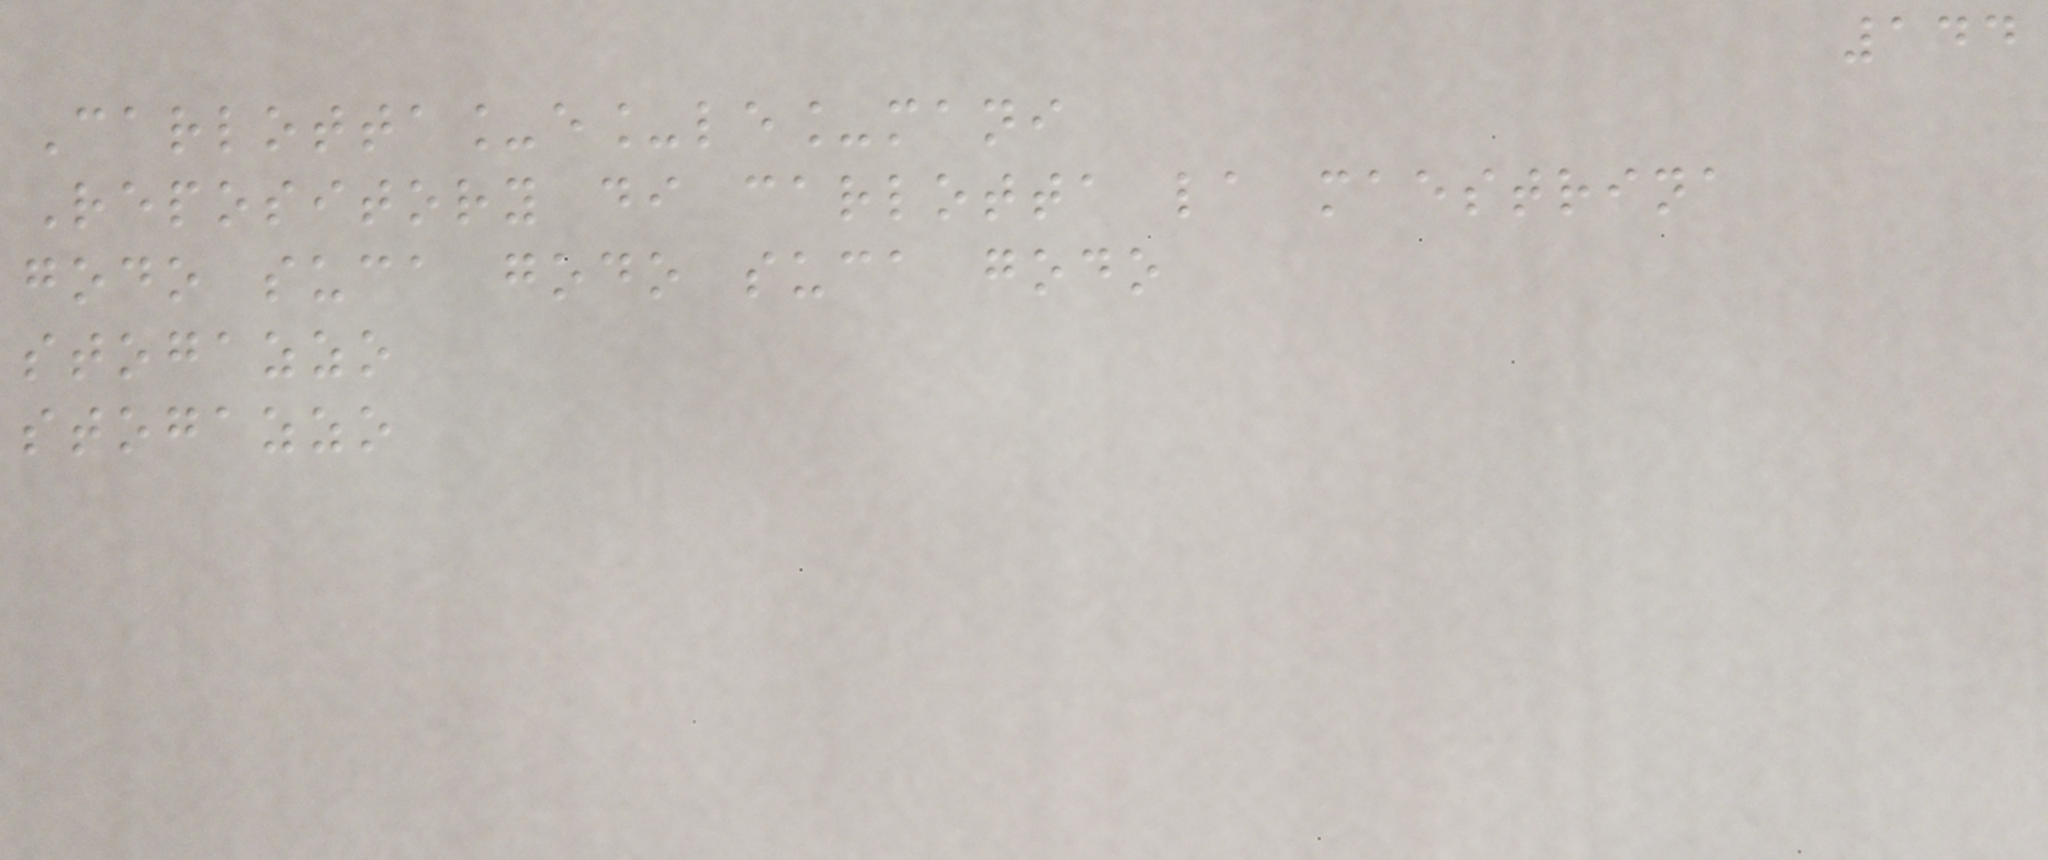144
Carlotta_e_le_mani
Repository di carlotta la maestrina
godo suca godo suca godo
stogazzo
stogazzo
